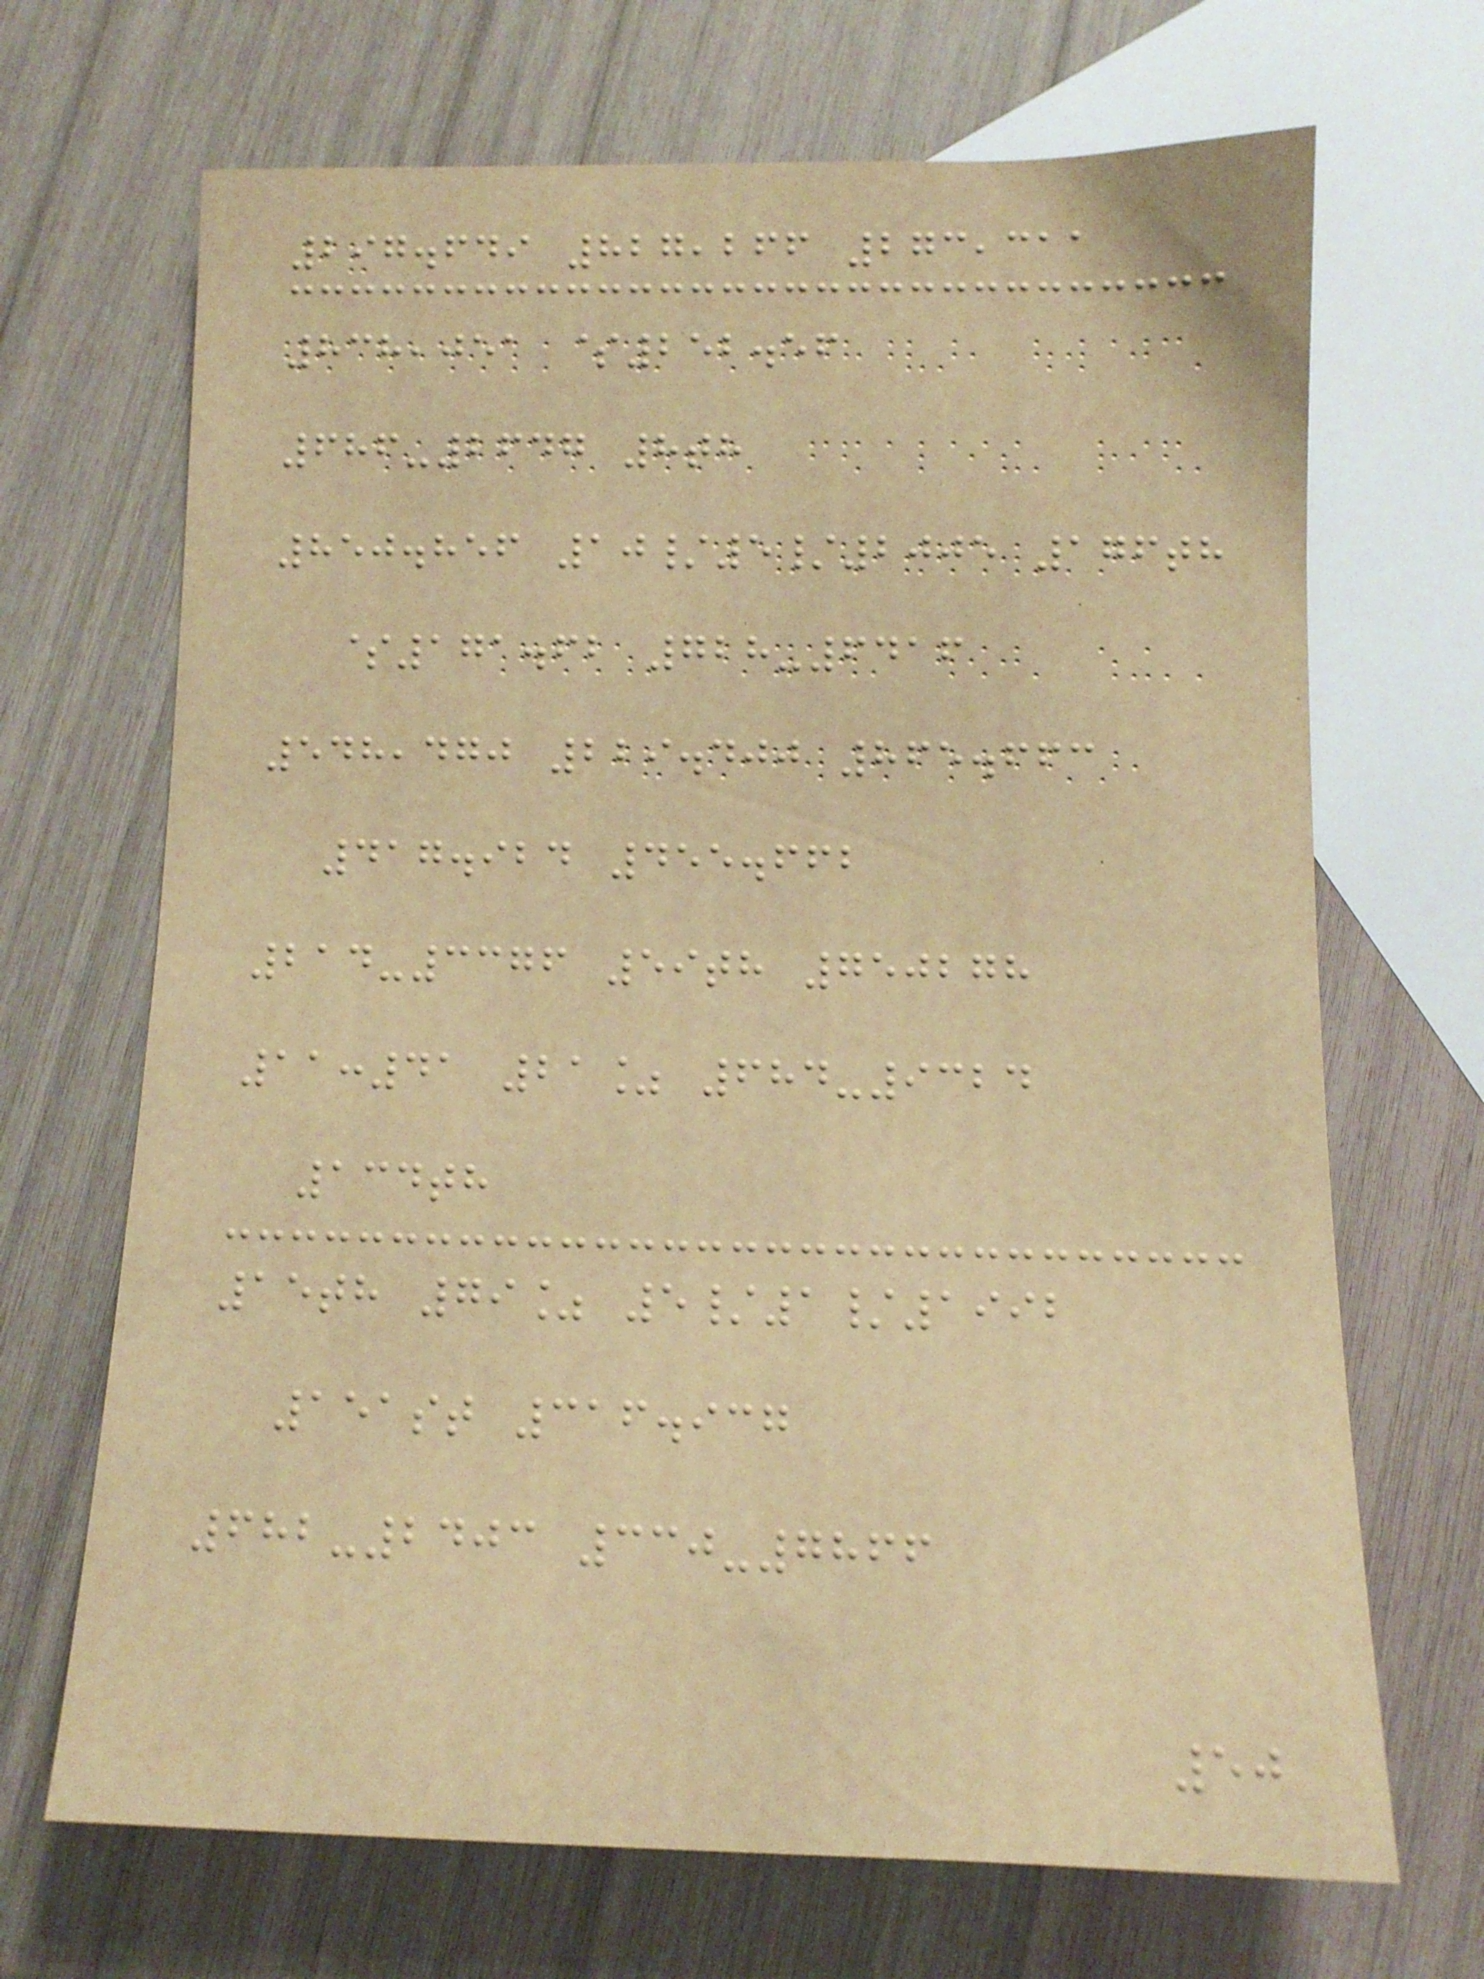297.649 827,266 273,311
838,051 $252.56
686-2647 8th
850.856 10/5/2005 176th
$171.62 728-6416
548,470 229.400 865.663
417.924 455.662
214-3376 59th 750278
11:41 21% 684-9324
134th
15th 79% 5/1/1992
151st 316.937
682-2403 330-7866
50
